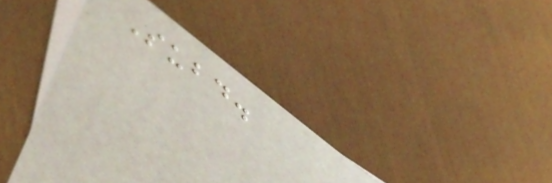Subd.
